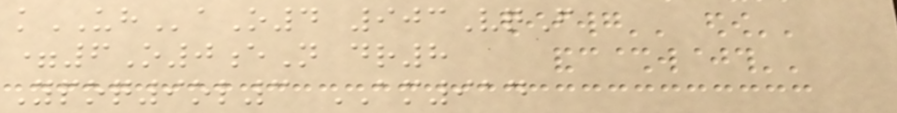kUHaO4 903VqF
=6O0eN dr8
Ypoq9ol3 AM914
